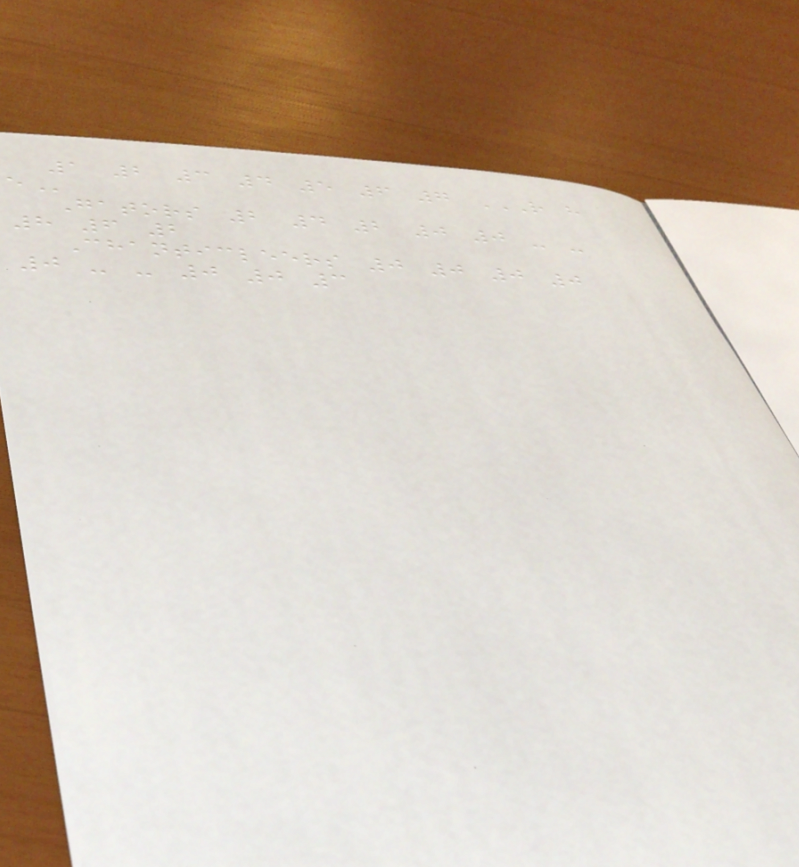1 2 3 4 5 6 7 R H
E
Gators 2 4 2 0 0 - -
8 6 2
Chanticleers 0 0 0 0
0 - - 0 0 3
